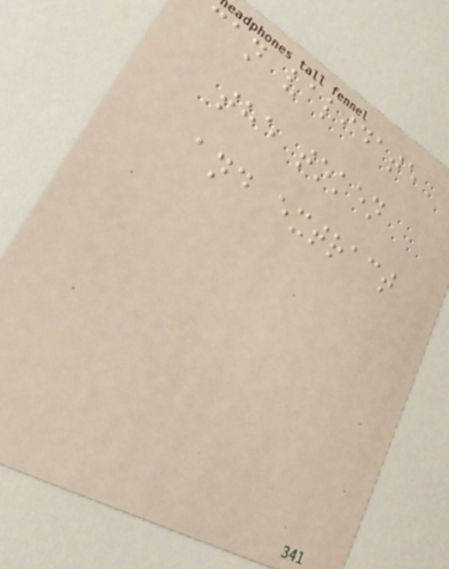can validate
the token
and extract
